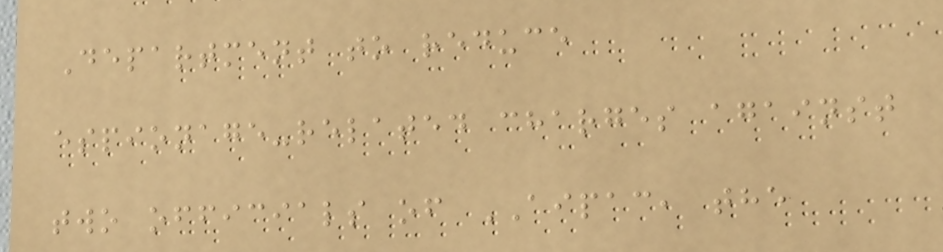Department to reduce
espionage-related charges against
two officials of AIPAC, the
